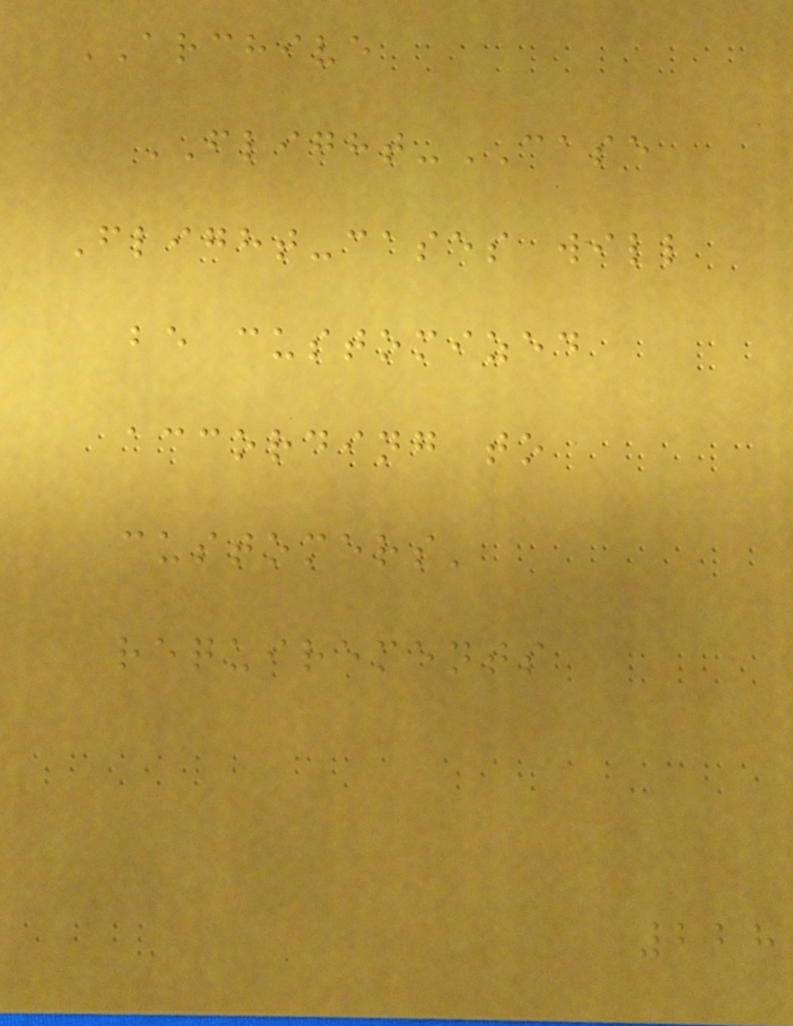ARCHIVE
FLIGHT-CASE
Flight-cases will
be customized
according to
customers'
requirements
228
